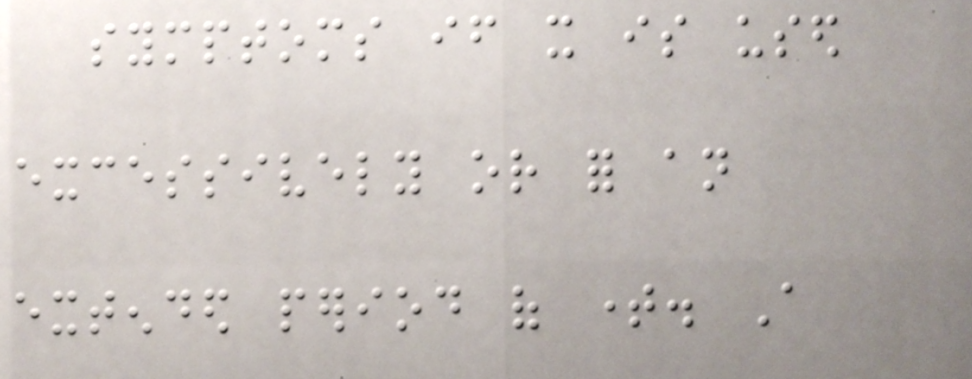symptoms if it is used
excessively or for an
extended period of time. A
